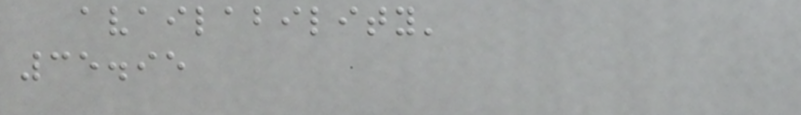availability'
35.95
